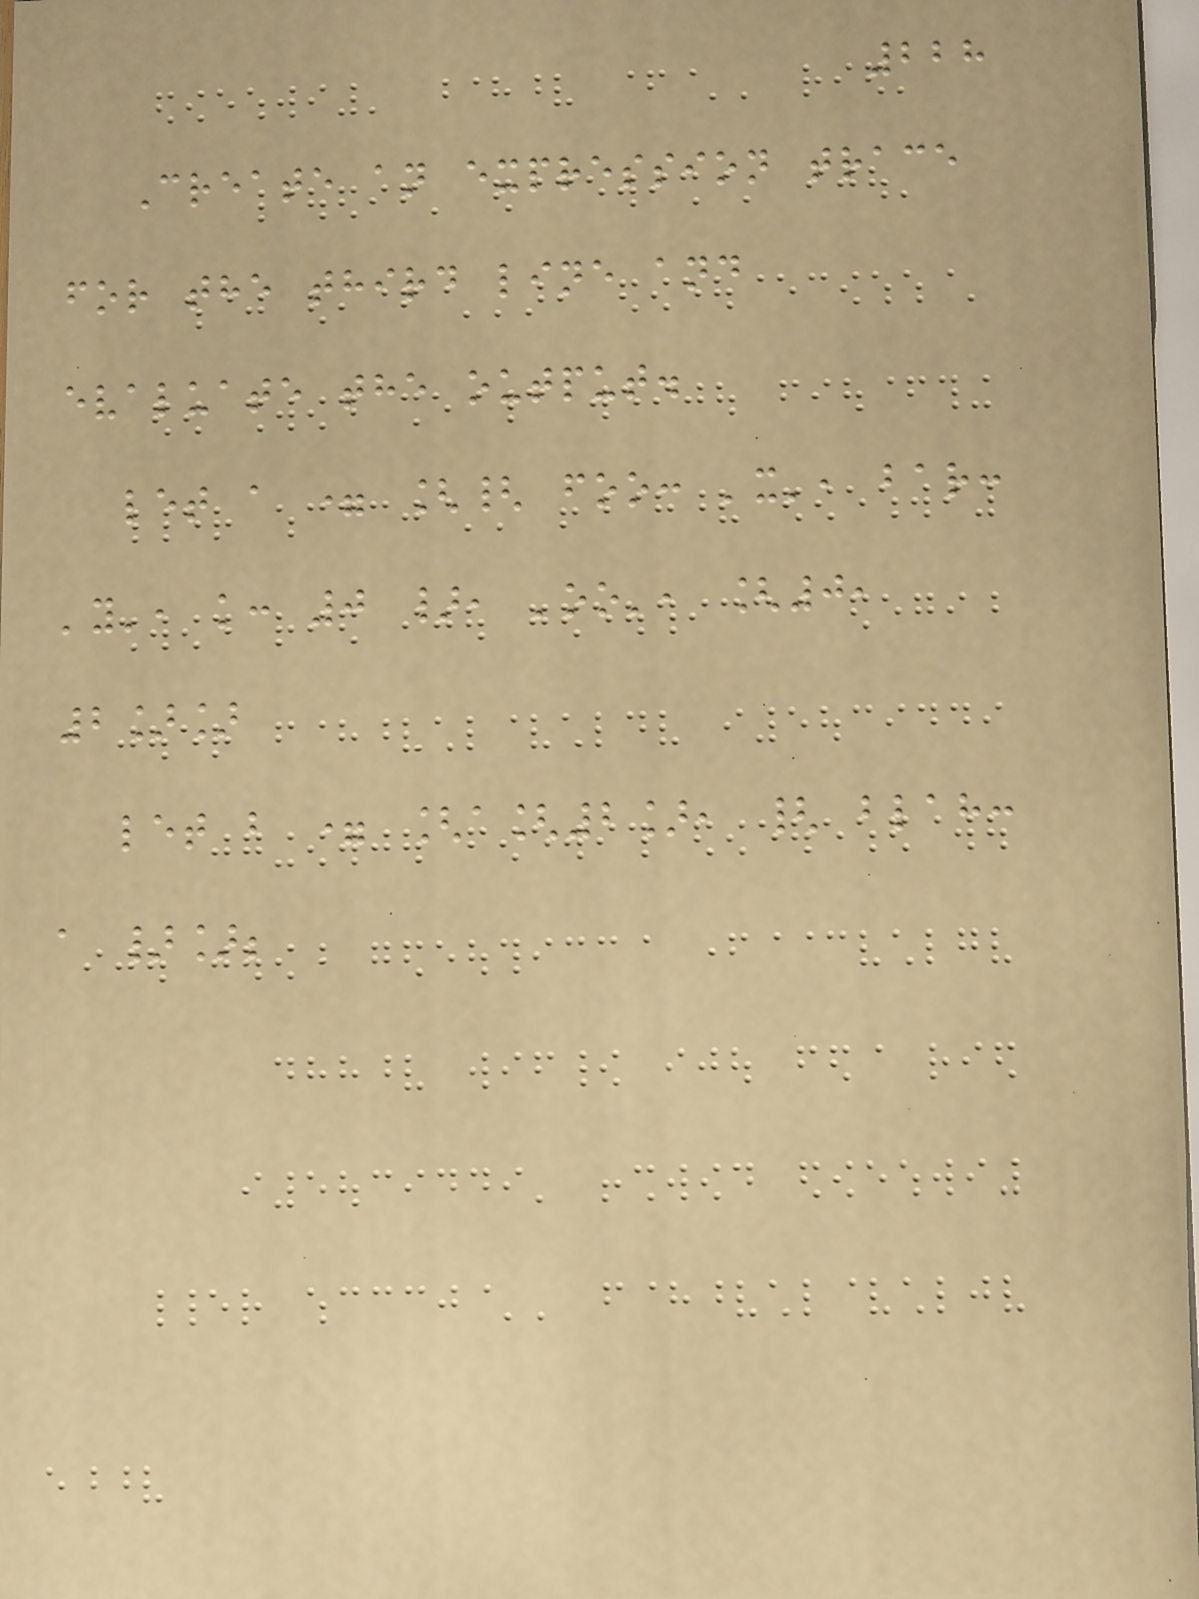228
Create an expression trace
for the third line and
evaluate the output.
let a = [{ foo: 'x', bar:
'y', k: 0 }, 'oo', [0,
2]]
let b = [a[2], { blah:
a }];
